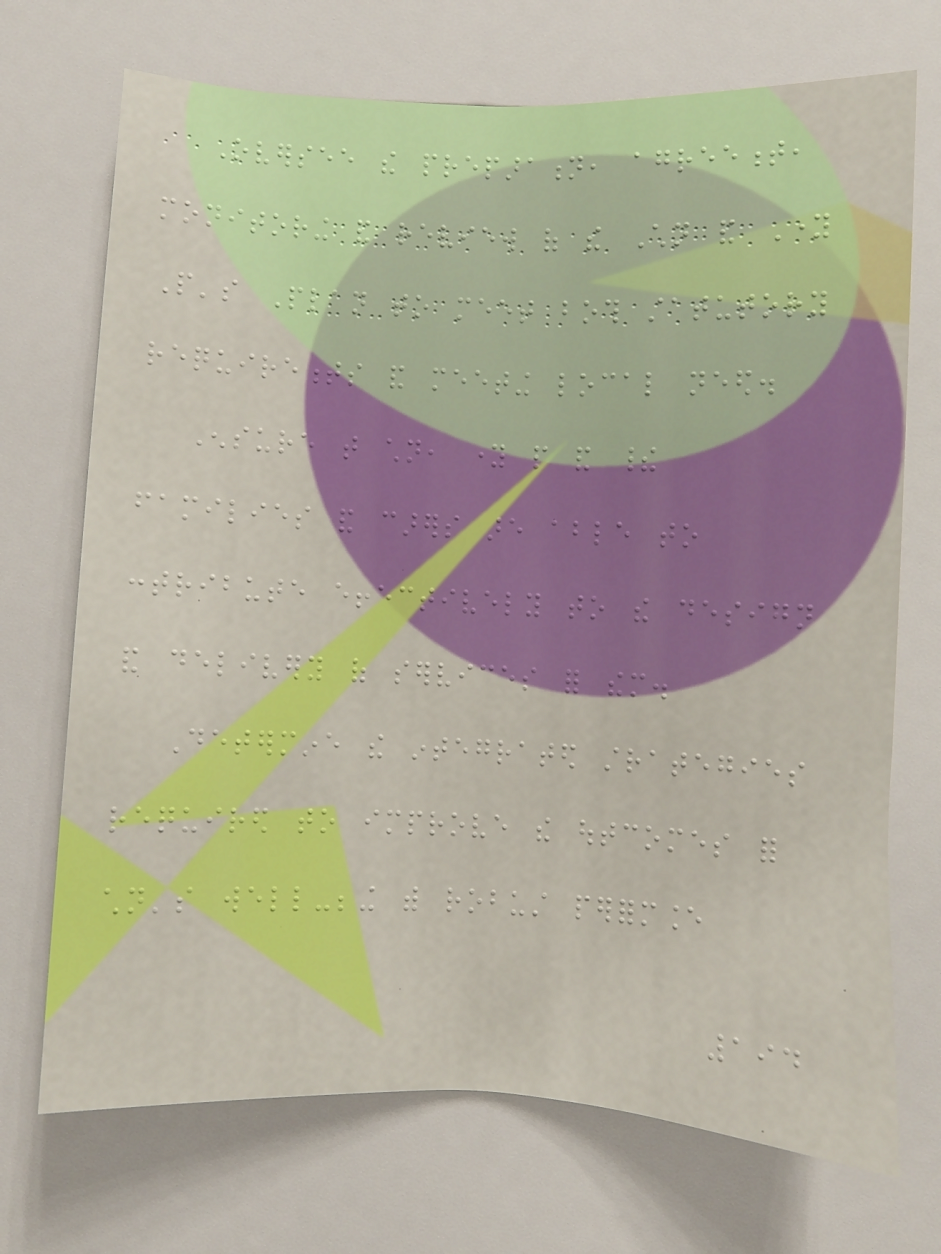Oversee the preparation, agreement,
monitoring and review of the Children and Young
People's Plan to meet both statutory
requirements and meeting local need.
Ensure that children, young people and their
families and carers are able to
contribute effectively to the design
and delivery of services for them.
Determine the integrated strategies
required to improve the outcomes for
children's well-being with robust performance
194
